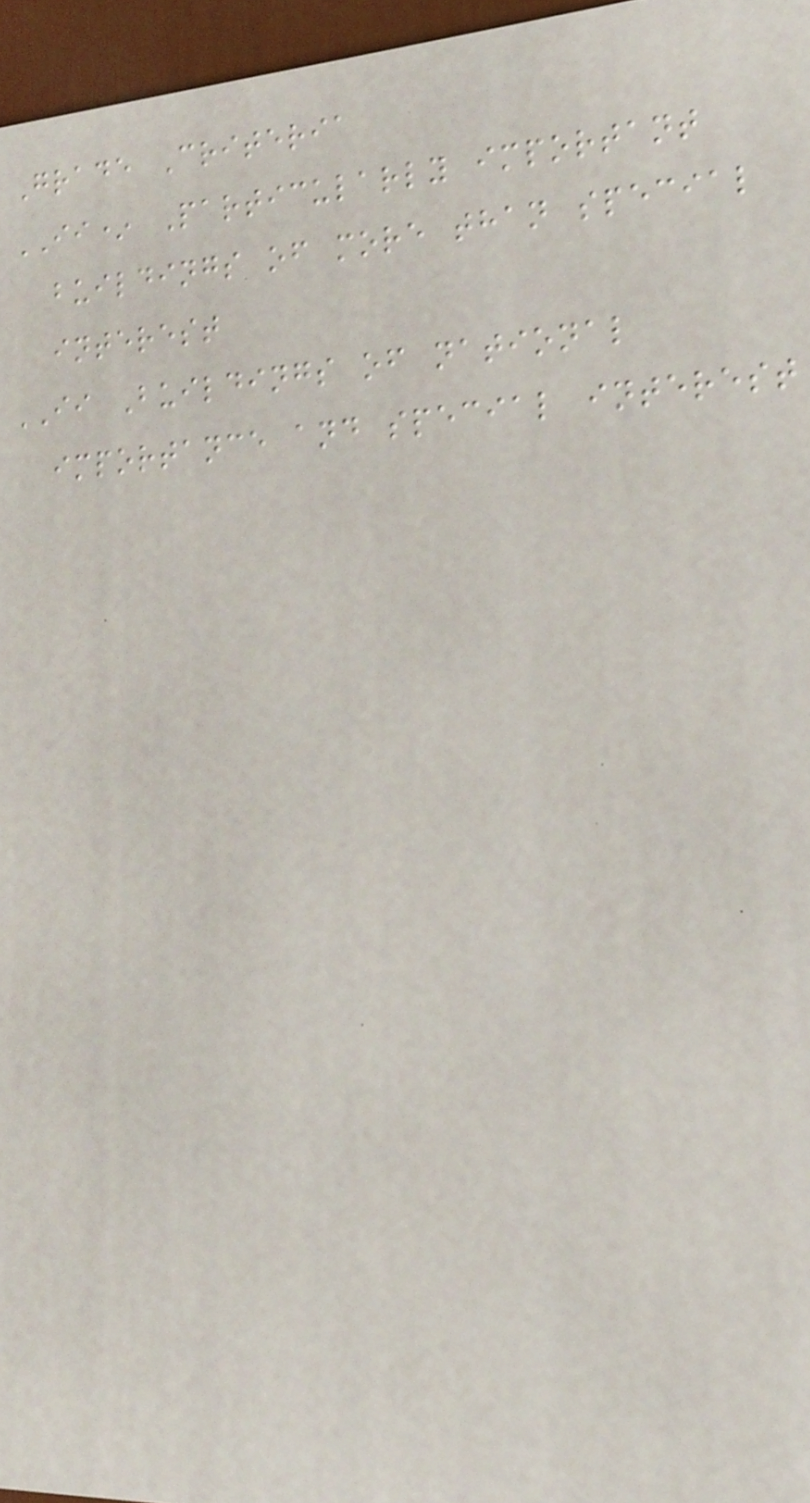Grade Criteria
II* Particularly important
buildings of more than special
interest
II Buildings of national
importance and special interest
